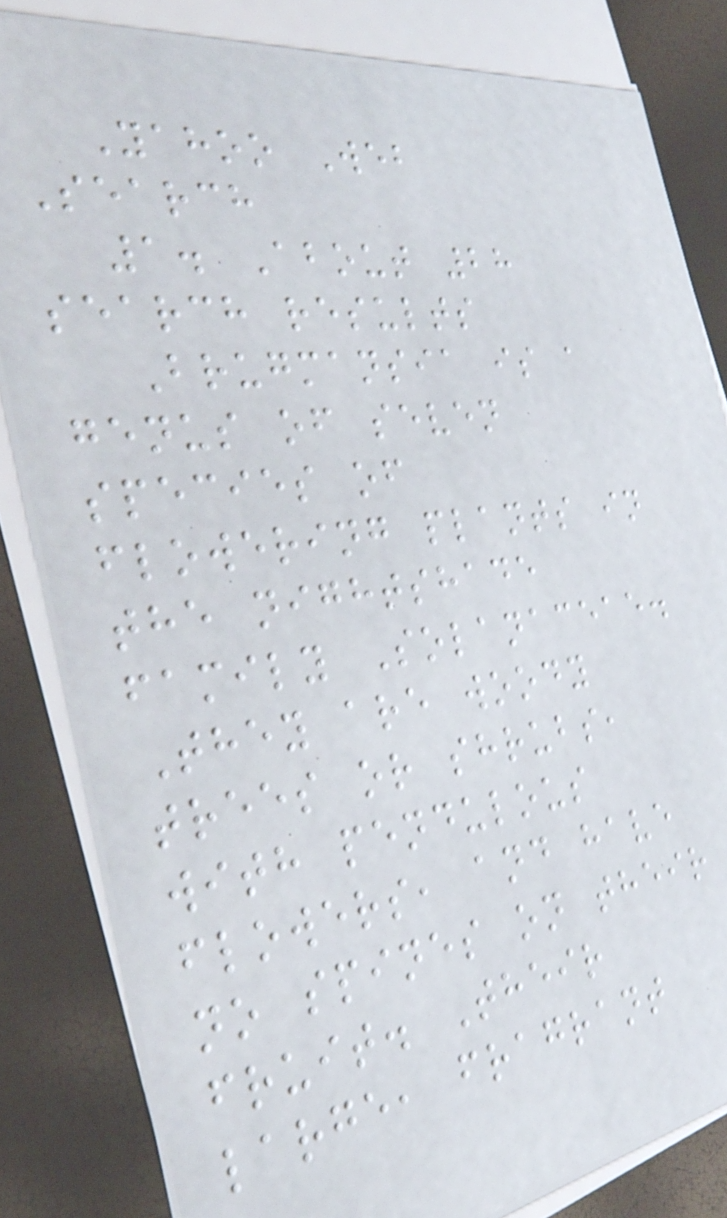Yahoo Web
Search
1. About 28
search results
Brugmansia is a
genus of seven
species of
flowering plants in
the nightshade
family Solanaceae.
They are woody
trees or shrubs,
with pendulous
flowers, and have
no spines on their
fruit. Their
large, fragrant
